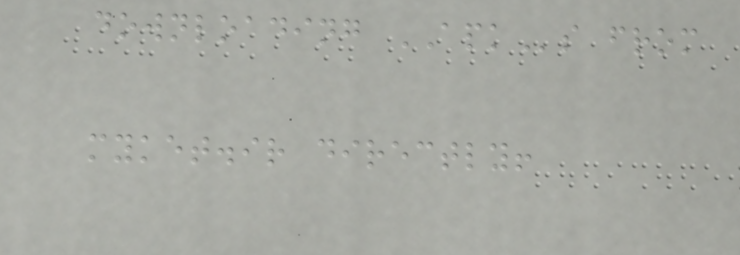downloading APKs from
myket.ir directly!
